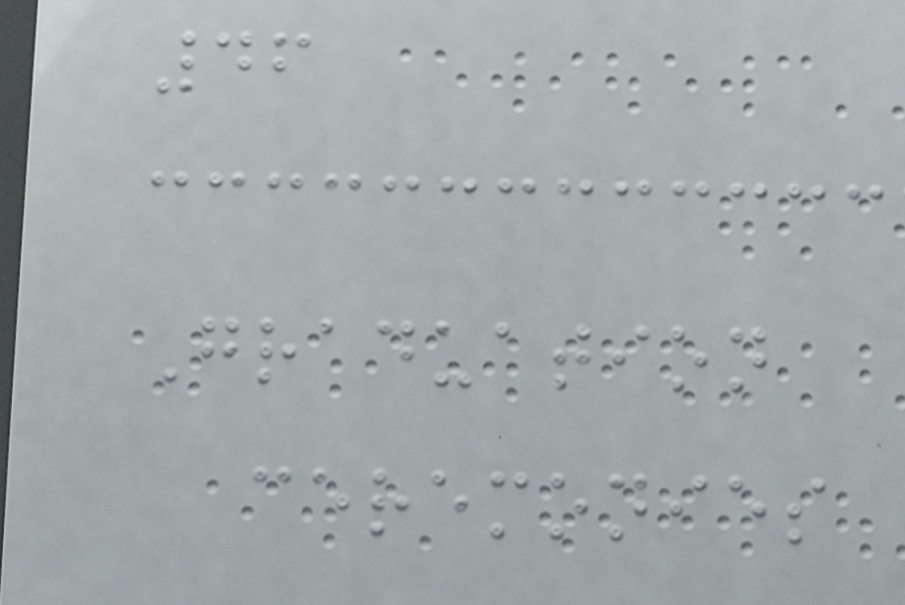46
Graduation
ceremonies
